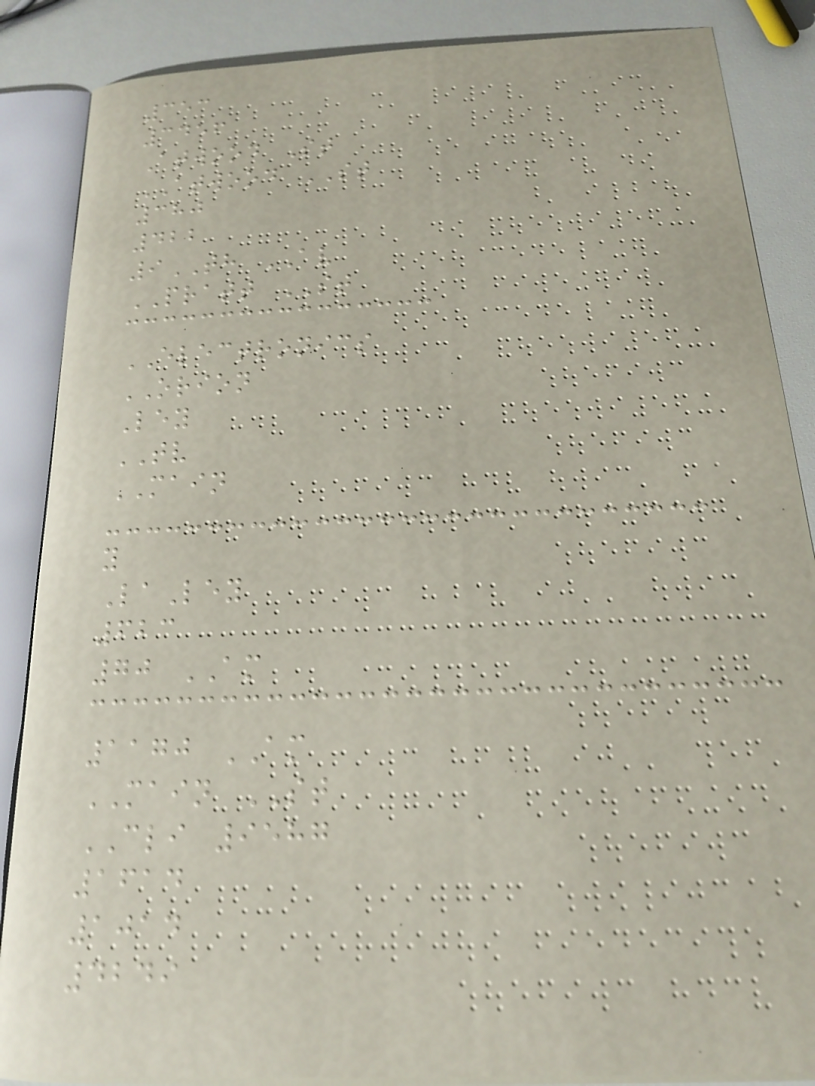353
3456
Atwood St
ATWOOD ST
380
422
9TH AV
PRATT ST
ELECTRONICS
ORION
Ley
TV
MAIN
y
LaLey
623
70 AM
1170 AM
MAIN ST
CLI 9587
1614
1014
4249
